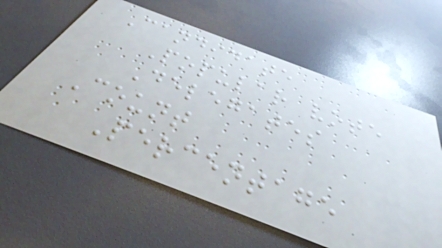Candidate
Popular vote
Delegates
Count
Percentage
